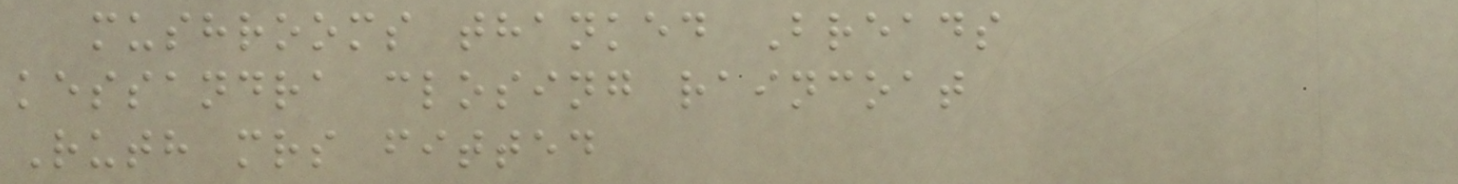mushrooms thanked Breads
kessandra closing raincoat
Ruth mrs fitted
